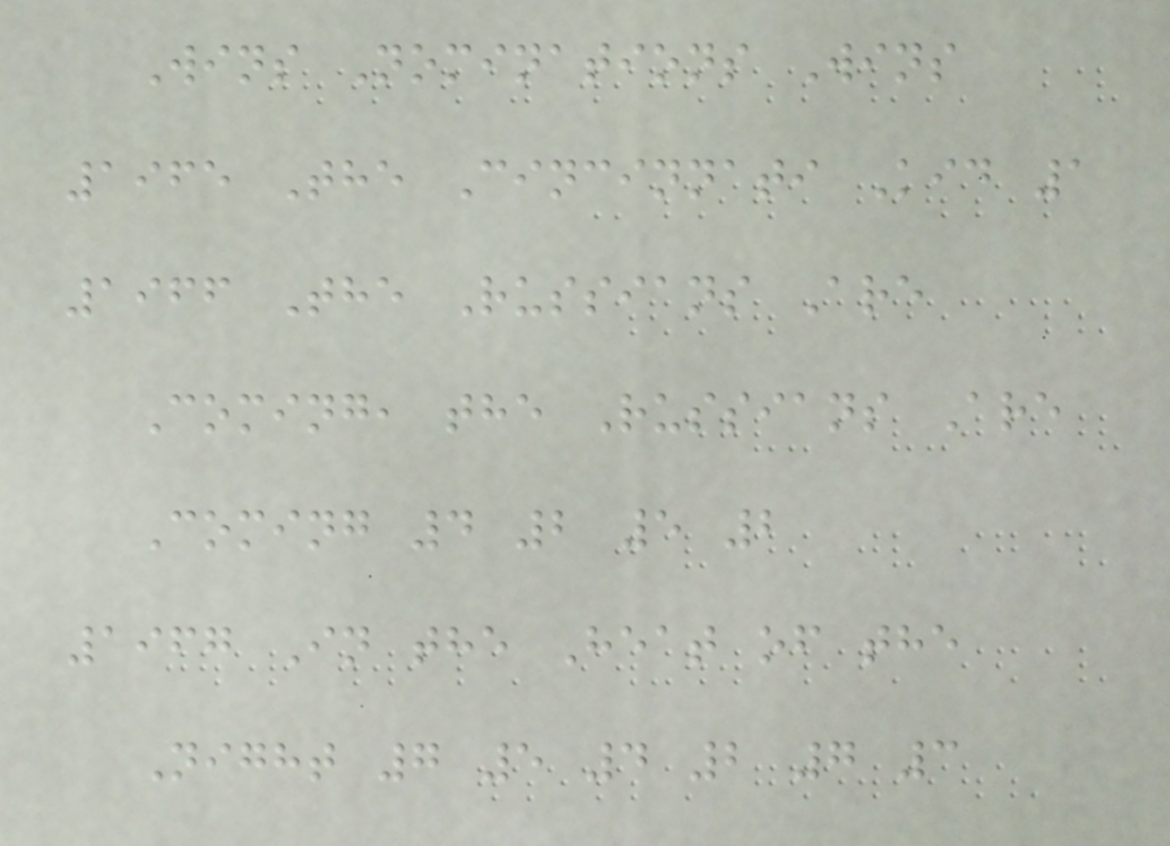Wins Nominations Wins
1965 The Cincinnati Kid 1
1966 The Russians Are
Coming, the Russians Are
Coming 4 2 5 2
1967 In the Heat of the
Night 7 5 4 2 7 3
